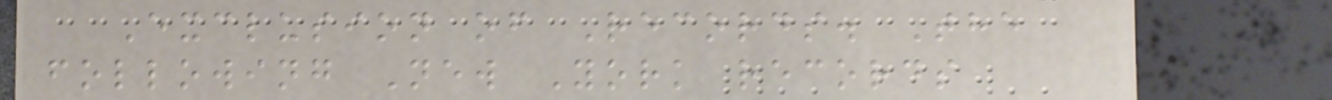Exclusion of Records. The
following New York records
